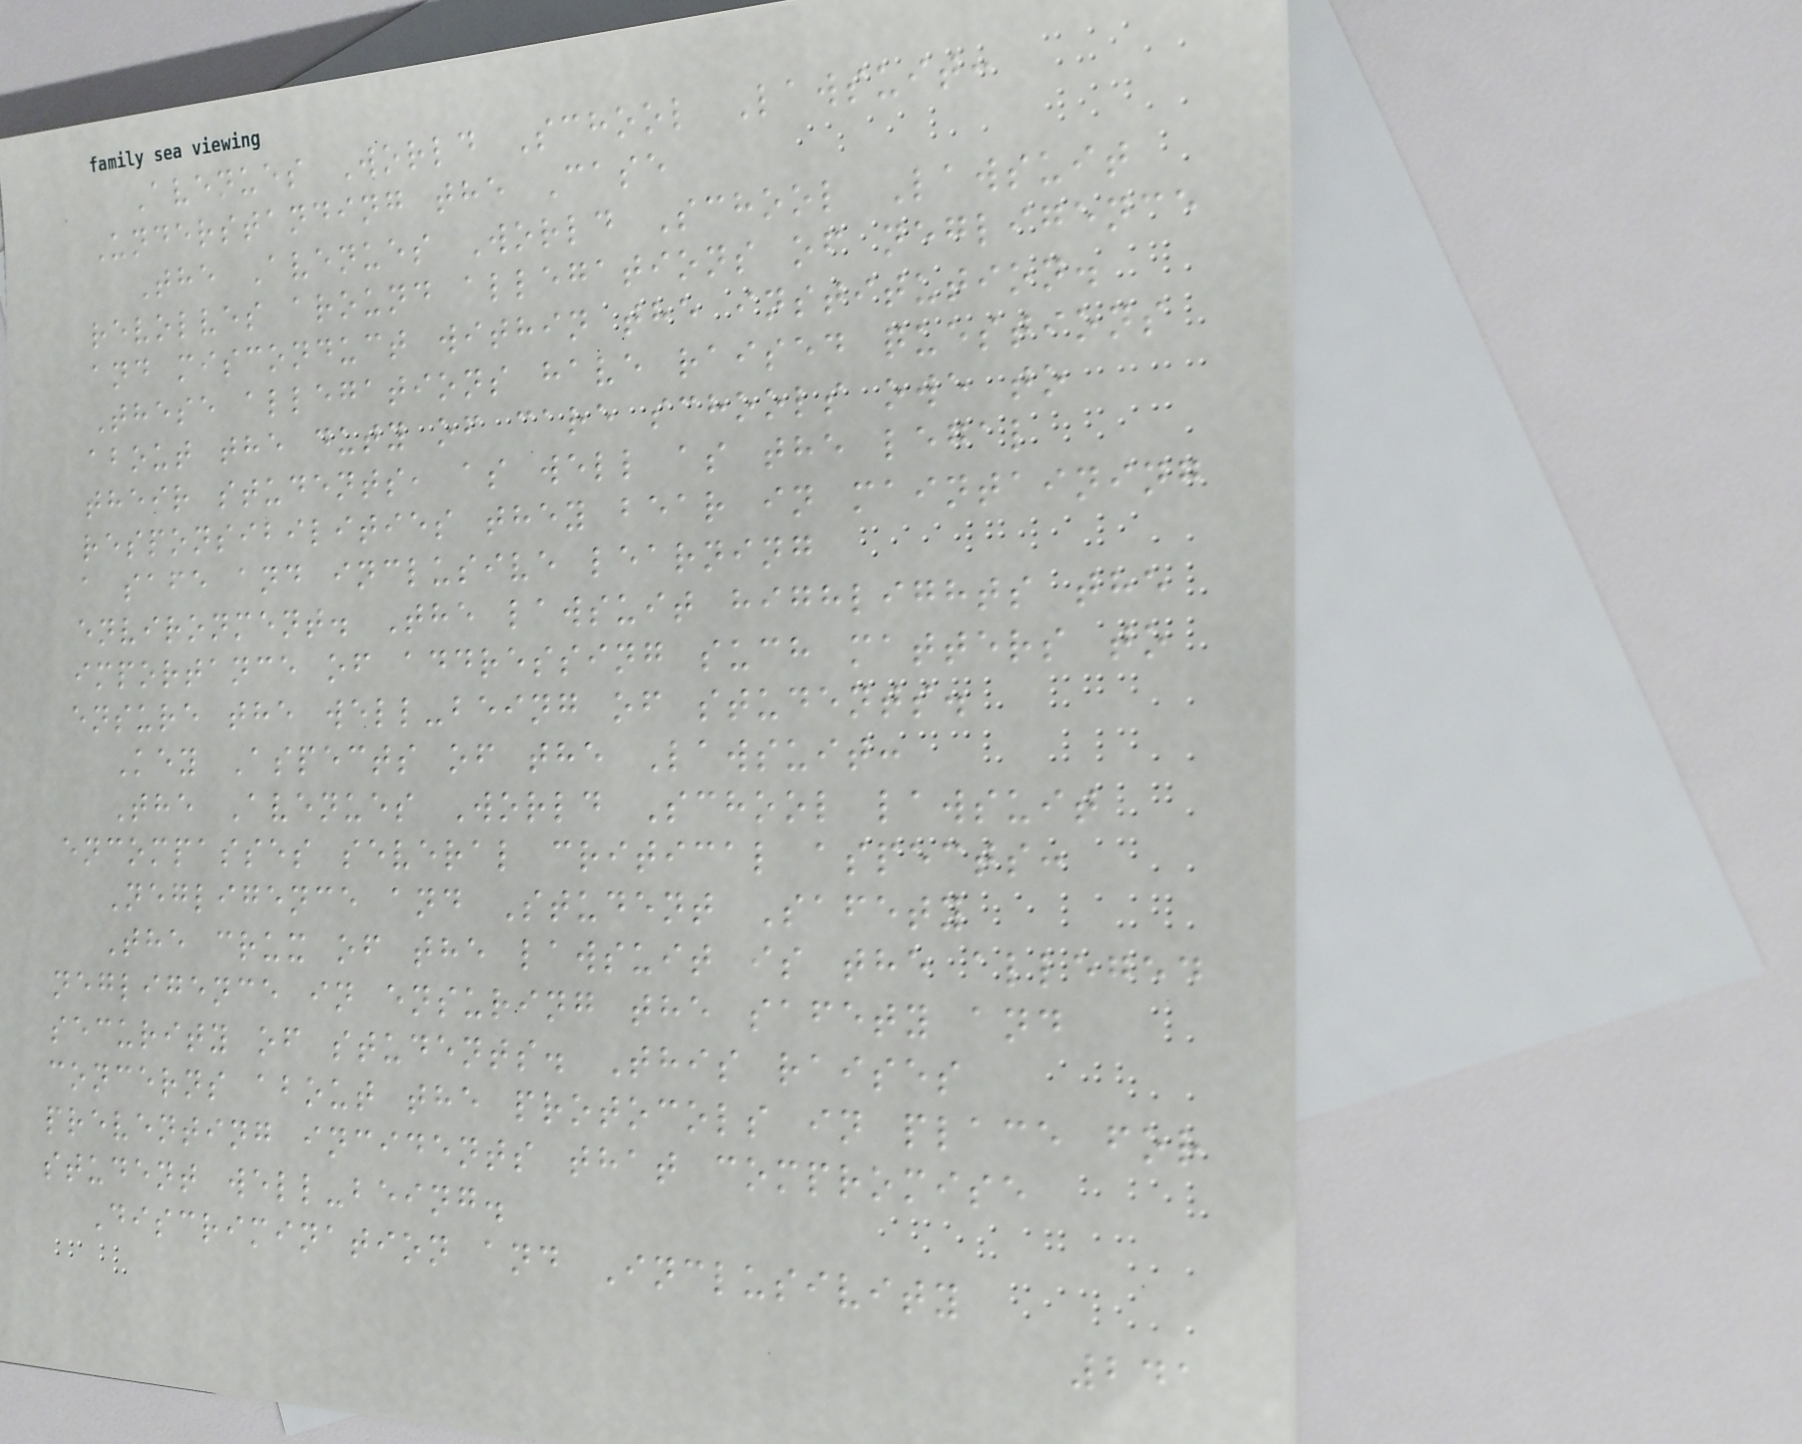Avenues World School Lawsuit:
Understanding the Case
The Avenues World School Lawsuit
revolves around allegations of negligence
and misconduct within the institution.
These allegations have raised questions
about the duty of care schools owe to
their students, as well as the legal
responsibilities they bear in maintaining
a safe and inclusive learning
environment. The lawsuit highlights the
importance of addressing such matters to
ensure the well-being of students.
Key Aspects of the Lawsuit:
The Avenues World School lawsuit
encompasses several critical aspects:
Negligence and Student Safety
The crux of the lawsuit is the alleged
negligence in ensuring the safety and
security of students. This raises
concerns about the protocols in place for
preventing incidents that compromise
student well-being.
Discrimination and Inclusivity
241
